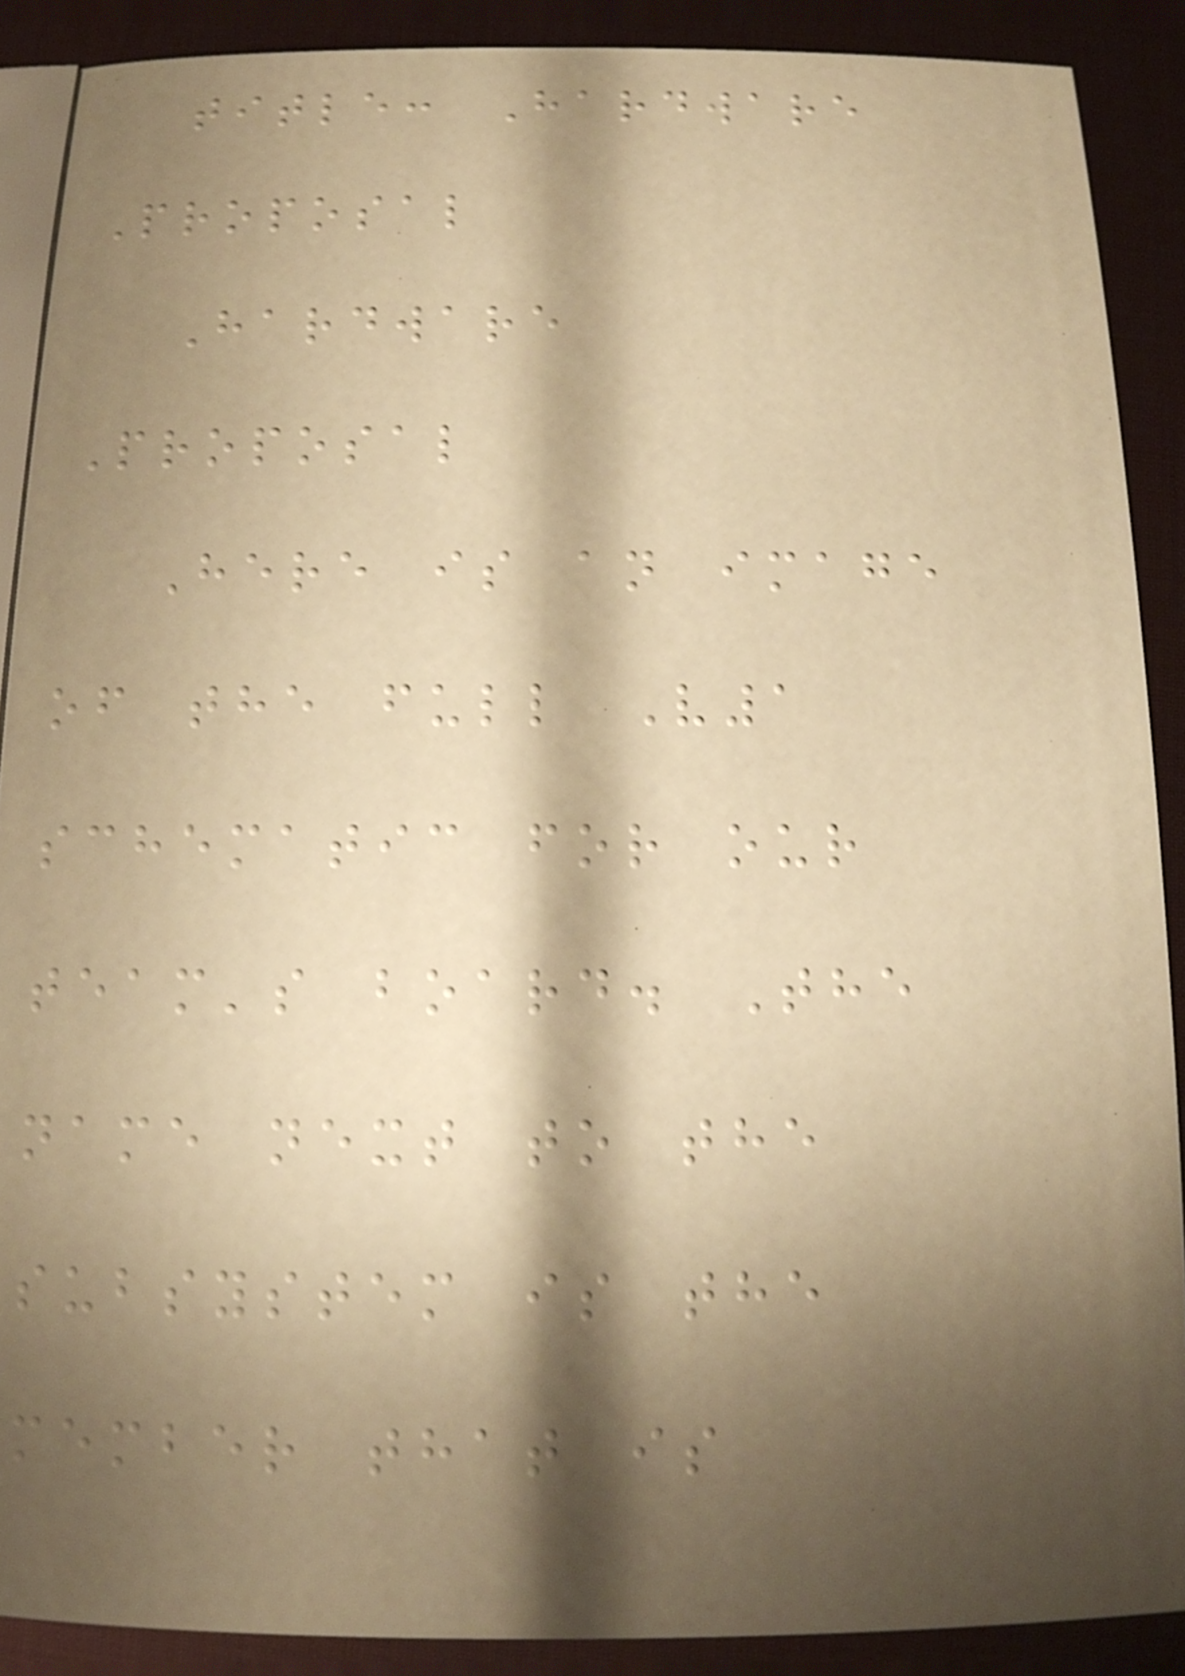title: Hardware
Proposal
Hardware
Proposal
Here is an image
of the full V1
schematic for our
team's board. The
name next to the
subsystem is the
member that is
